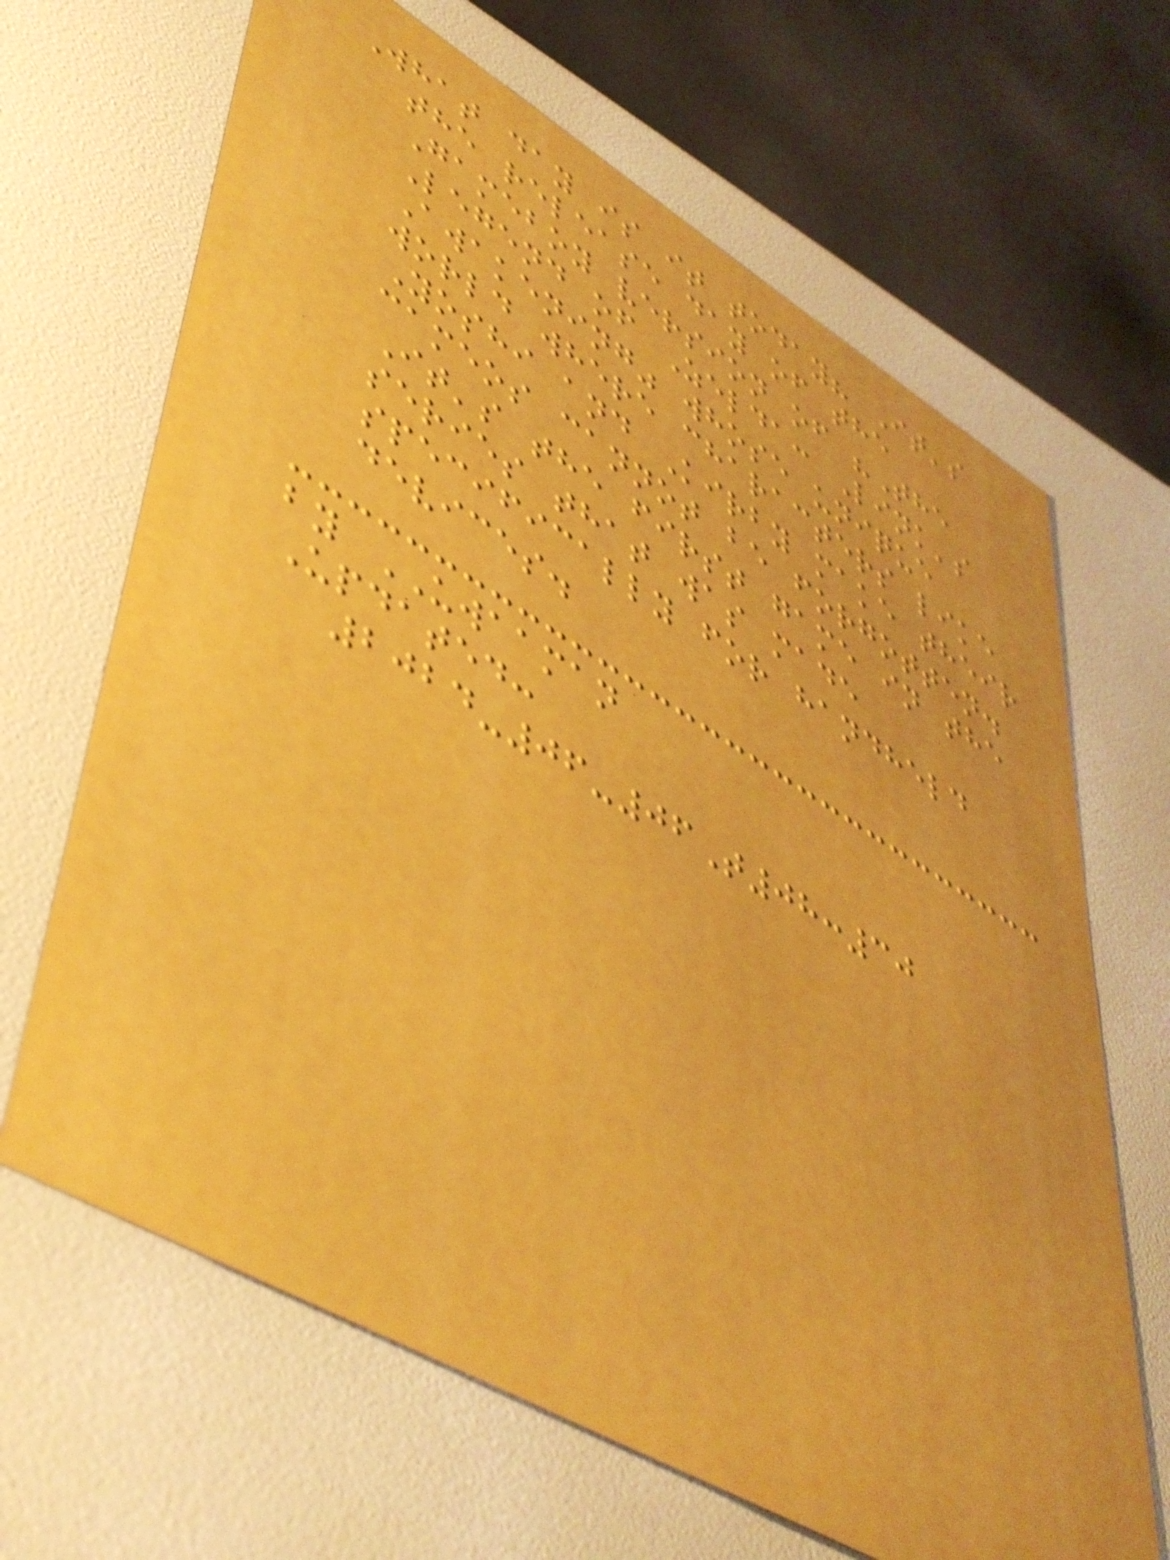What day is it today? It's
the release day of the
Gameboy version of "The
Legend of Zelda: Link's
Awakening" whose unique
world where characters like
Yoshi and Kirby make their
cameos cannot be forgotten.
It's the first game in the
series that was made
specifically for handheld
devices.
by UWAAMAN
Updated:
2024-06-06T08:30
